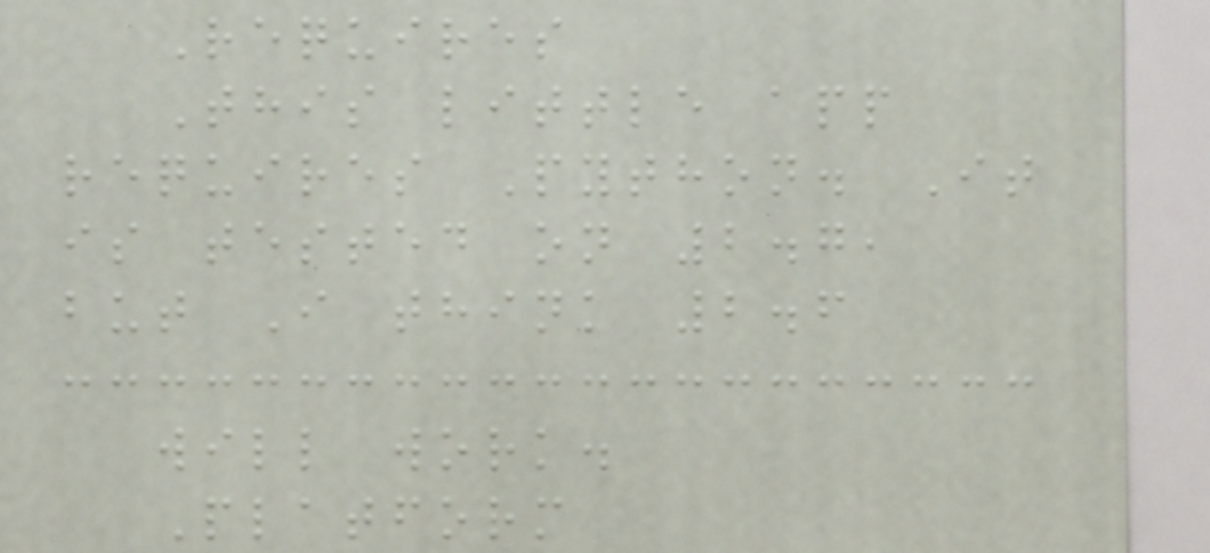Requires
This little app
requires Python. It
is tested on 2.7,
but I think 2.6
will work.
Platform
